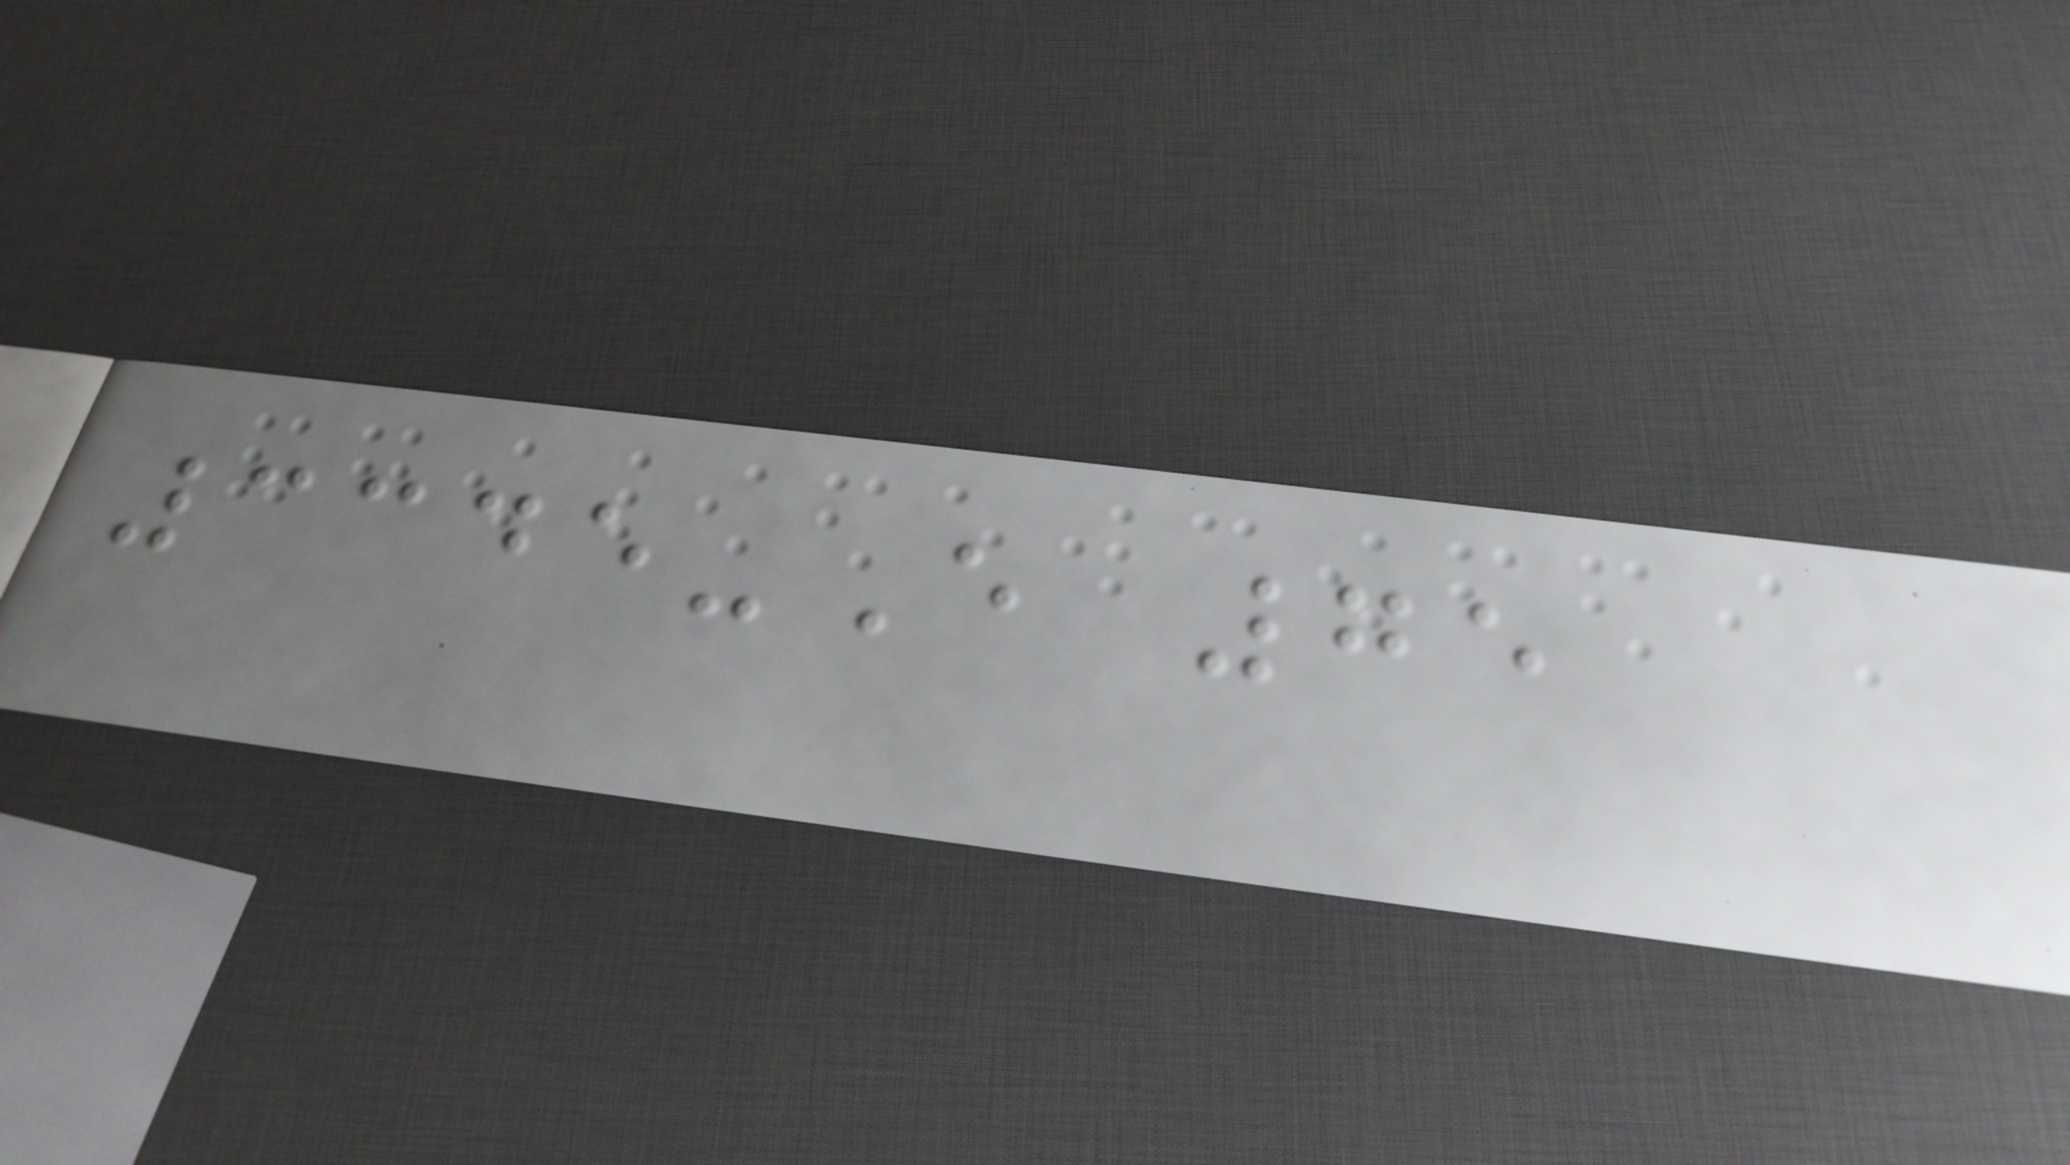3345-E 75
